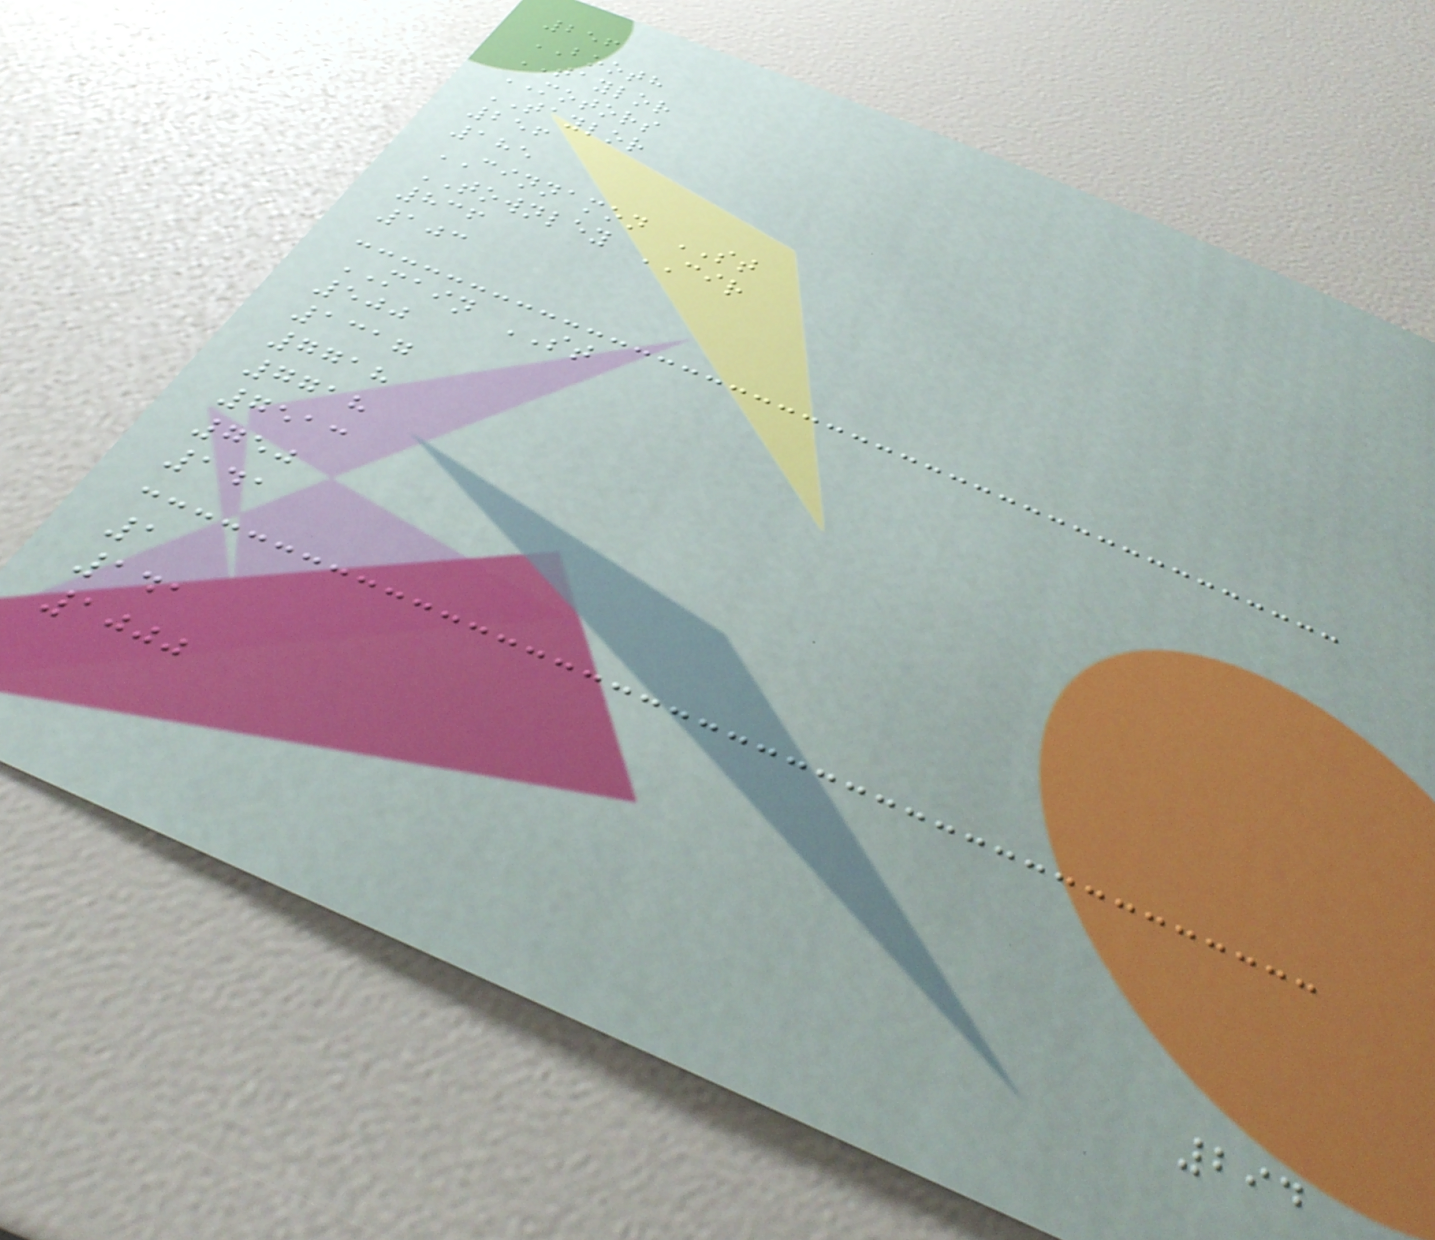256
BOOTH
TAYLOR
MOTORS
TAYLOR
256
185
CINNAMON ST
TOWNLEY CIR
836
103
MAIN ST
500
1317
7718
7718
7513
750
141
1
141
1000
294
